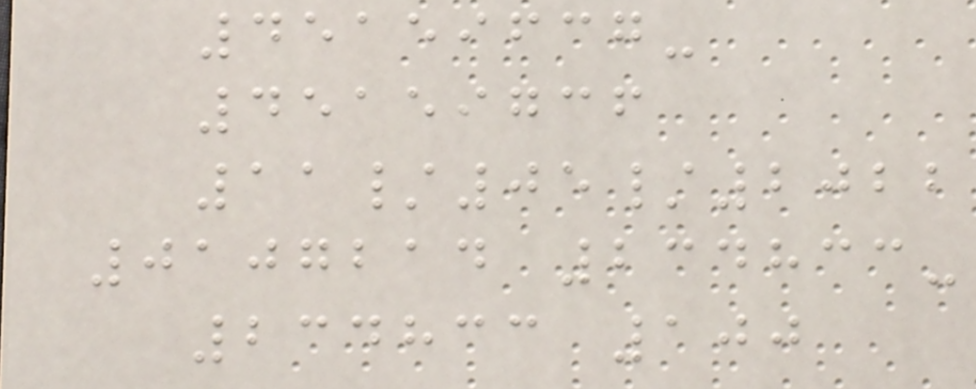45159637-
45159736
11/05/2022
0107214 234833-
234833 100
